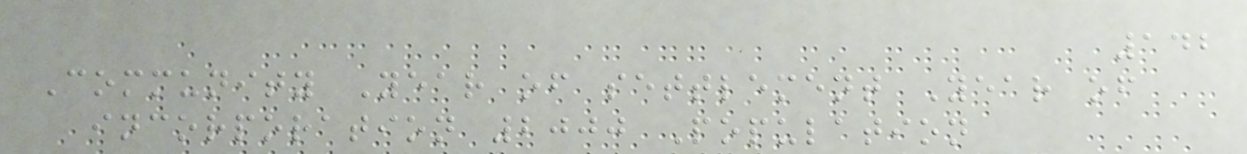142
Community Year of settlement Year of
incorporation 2000 Population
